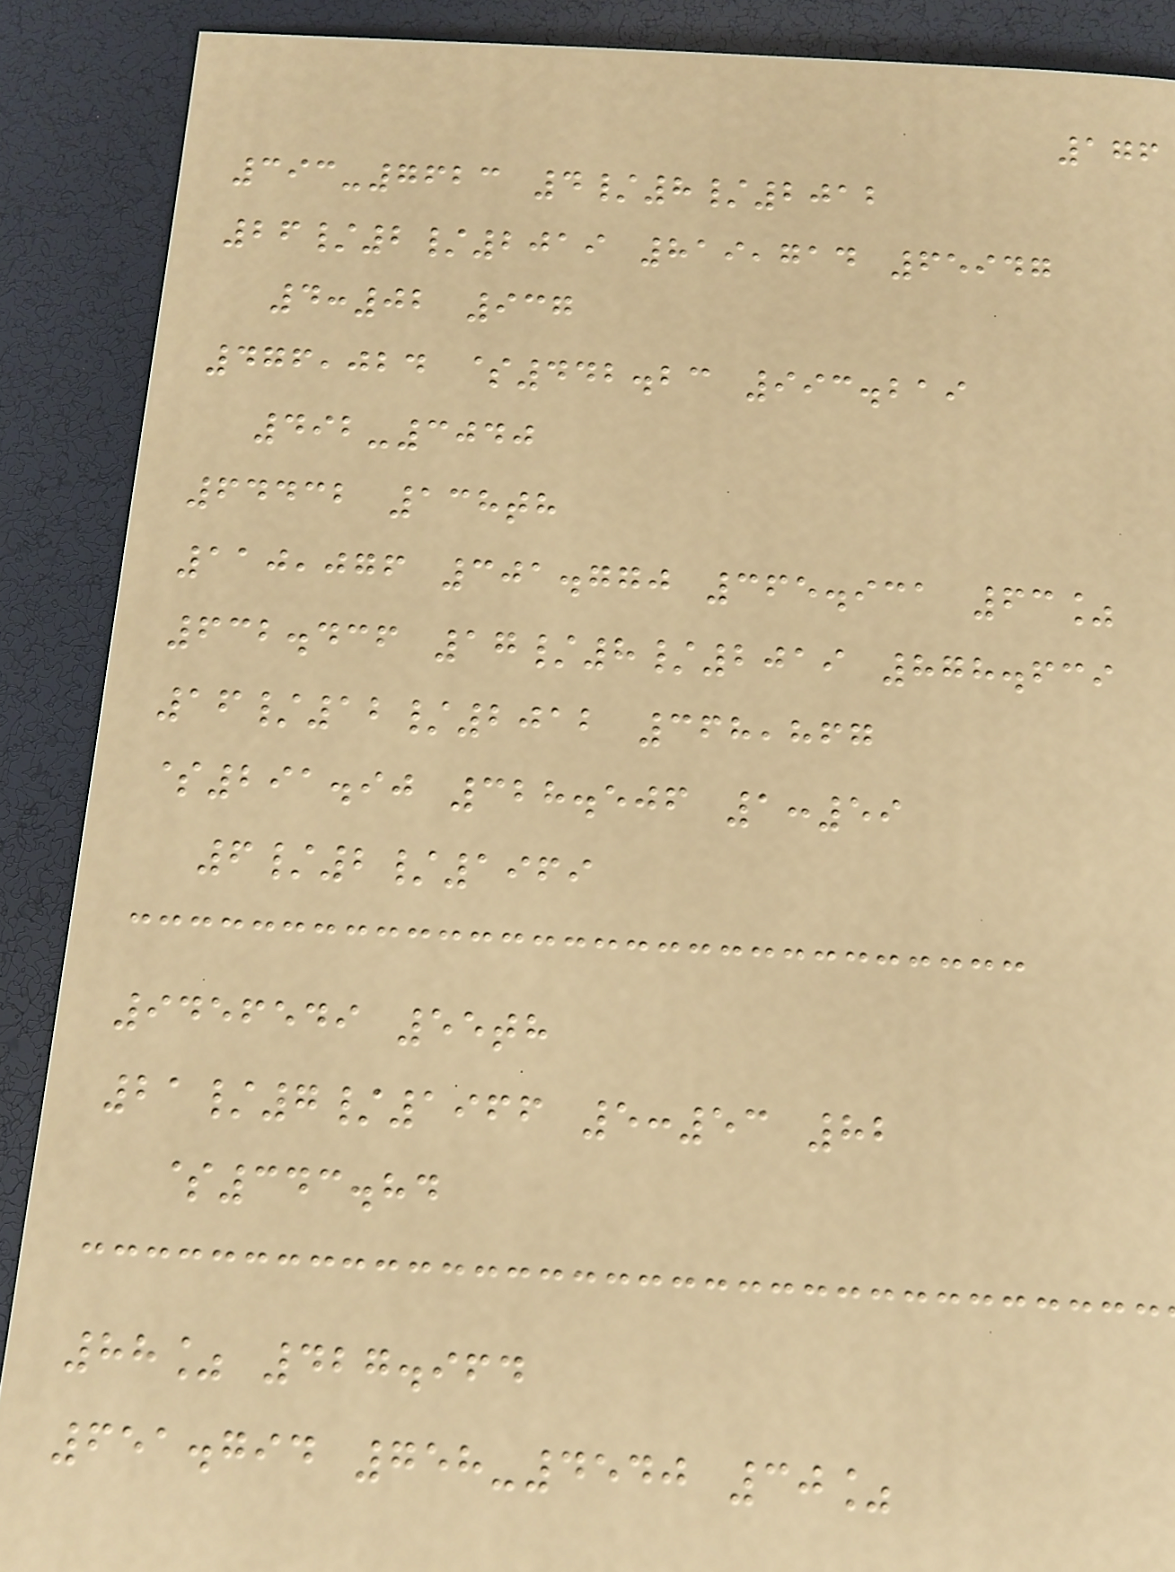176
393-7623 4/8/2012
26/2/2019 819,714 65947
4:02 937
476,024 $442.23 993.219
492-3040
64432 138th
110,076 301.770 365.931 63%
632.436 17/8/2019 878.639
16/12/2012 368,867
$291.90 328.506 1:59
6/2/1969
9456549 55th
21/7/1966 5:53 82
$343.84
88% 427.964
651.794 758-4540 30%
